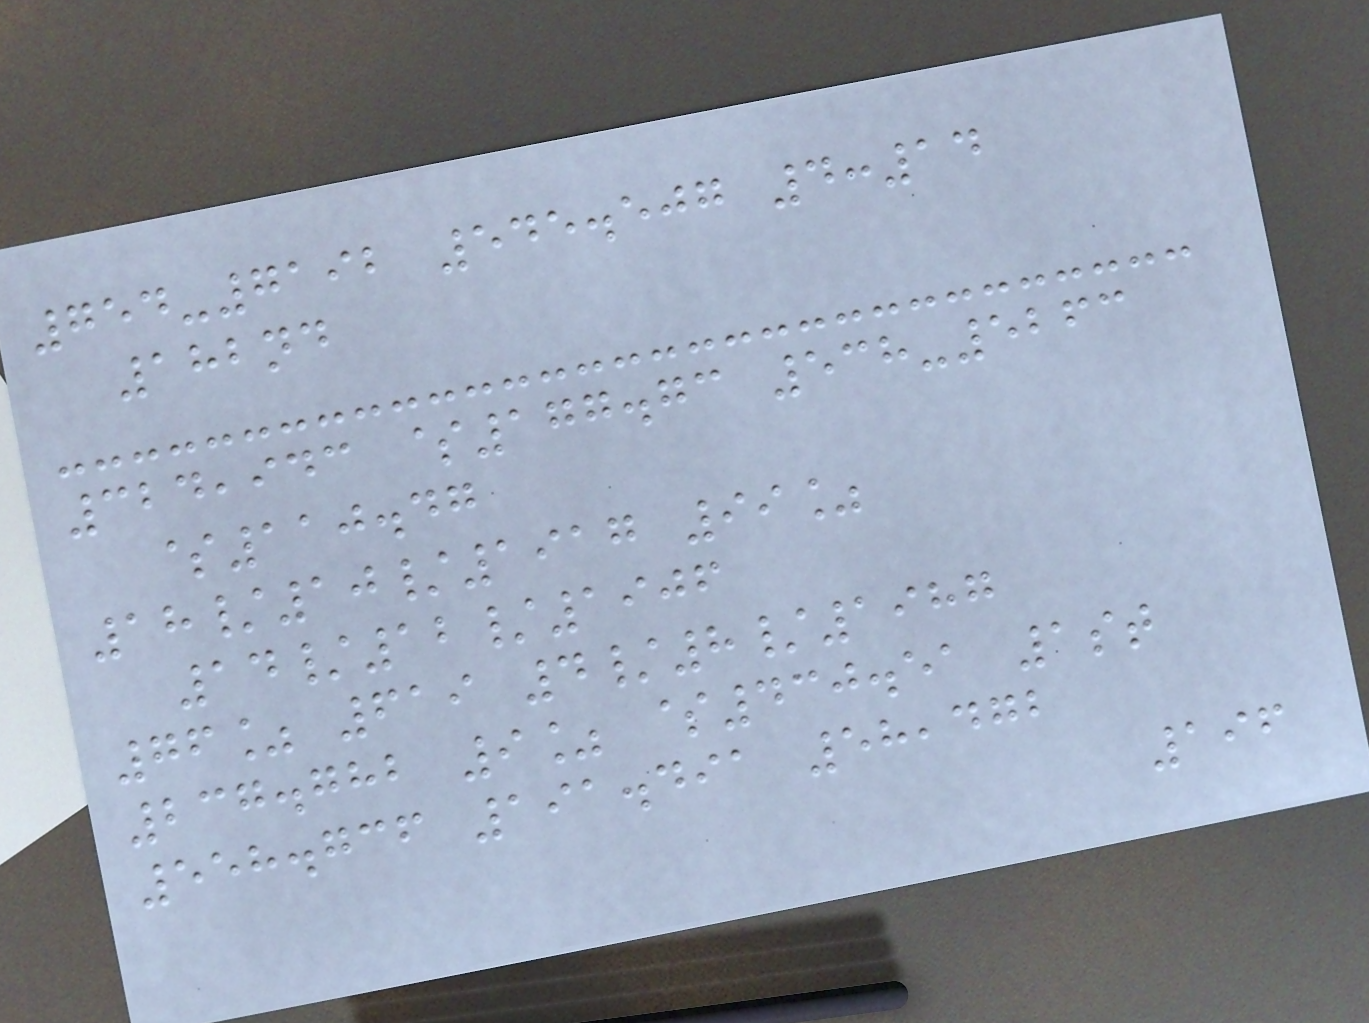754-7192 545.507 4:14
182nd
324,943 $177.73 538-5263
$110.47
18/10/1917 99%
14/12/1906
76% 619 4/8/1987
237.782 9% $430.51 1st
558.736 191.491 58,472
196
